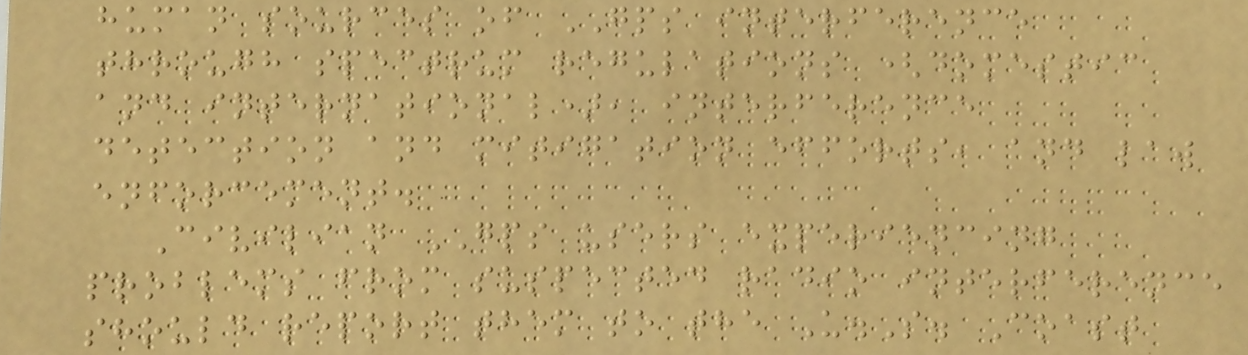human sources of GPS interference
through spectrum regulations (domestic
and international), interference
detection and mitigation efforts, and law
enforcement.
Civilian GPS users experiencing
problems from suspected radio interference
should report them to the U.S. Coast
